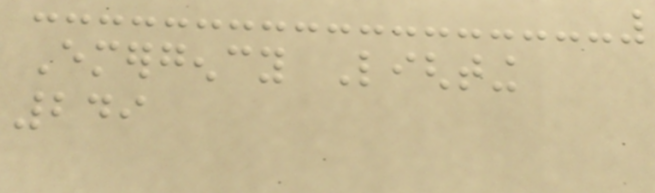Emergency Lighting
249
